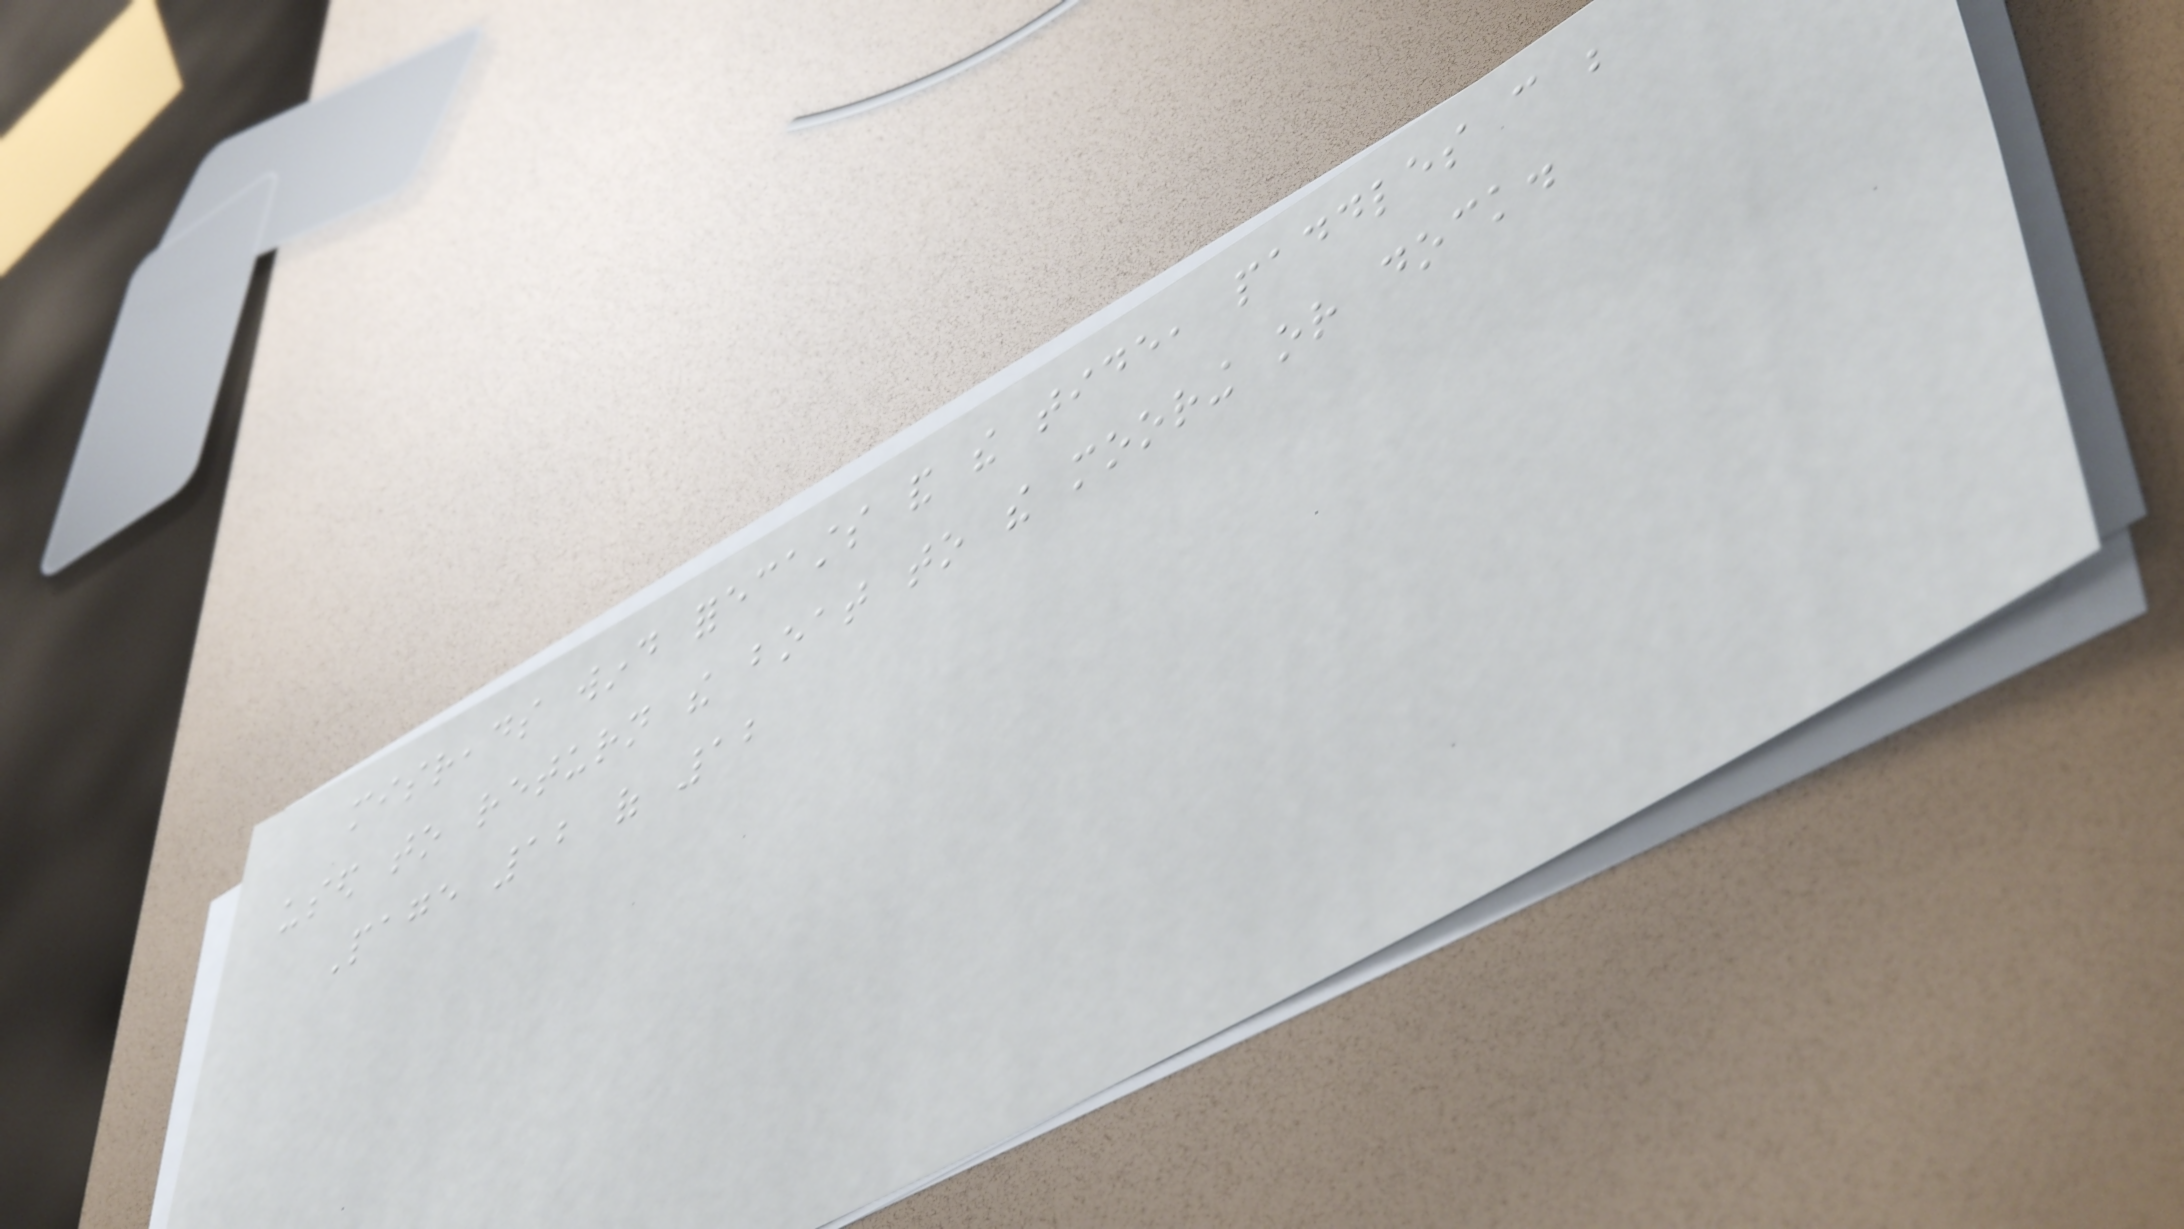misreads wind forecasts and the tide, paddles can be
used to return the boat to the mooring or dock.
Page 12 of 12
